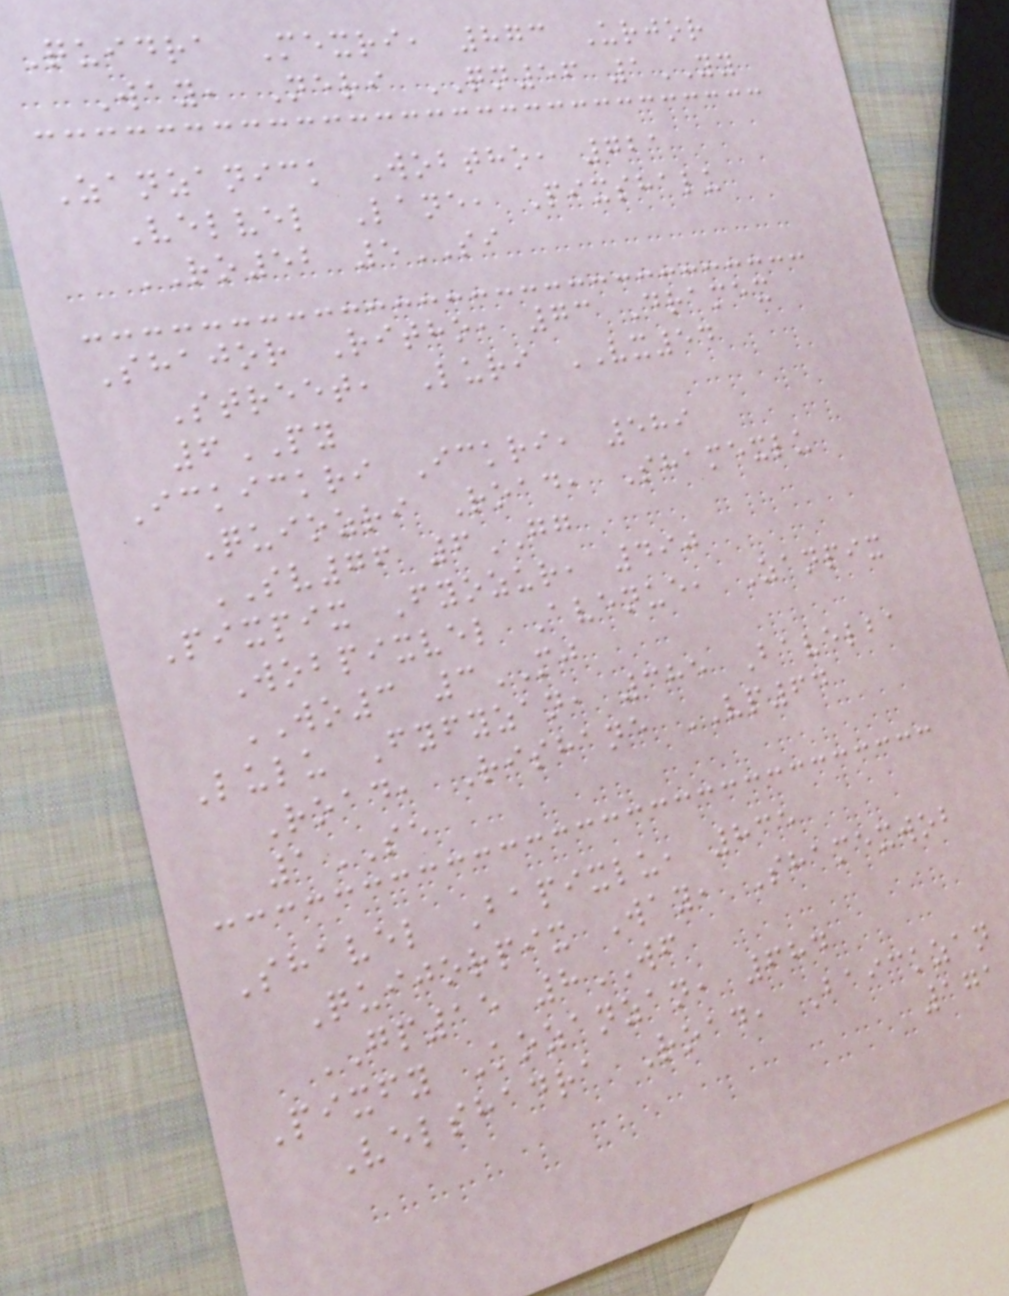Quidra Mexri, 873 Urjor
Way, Neri QN56 1YY
Zanzanick Wobtho, 721
Velvel Lane, Pixshalu
RO52 5SI
Shajor Ritho, 73 Dramex
Street, Luri VX54
6PY
Ickickri Ickri, 589
Quiozri Road, Shamexlu
SV76 6GG
Pixpix Fyozur, 490
Wobpixvel Avenue, Zanpix
WO3 3MJ
Lulu Fyfyzan, 385 Bavelba
Road, Rishane VP64
1SE
Shavel Bapixlu, 835
Quijorpix Way, Shamexwob
GP15 8WF
Pixfy Kozanzan, 684
Velshadra Road, Baickzan
171
